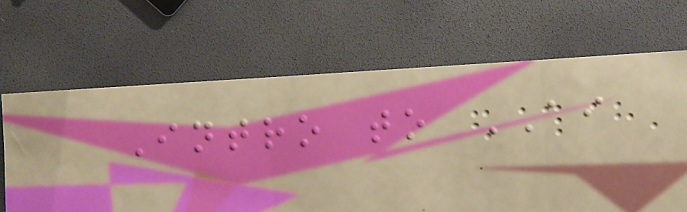Intro to AI
